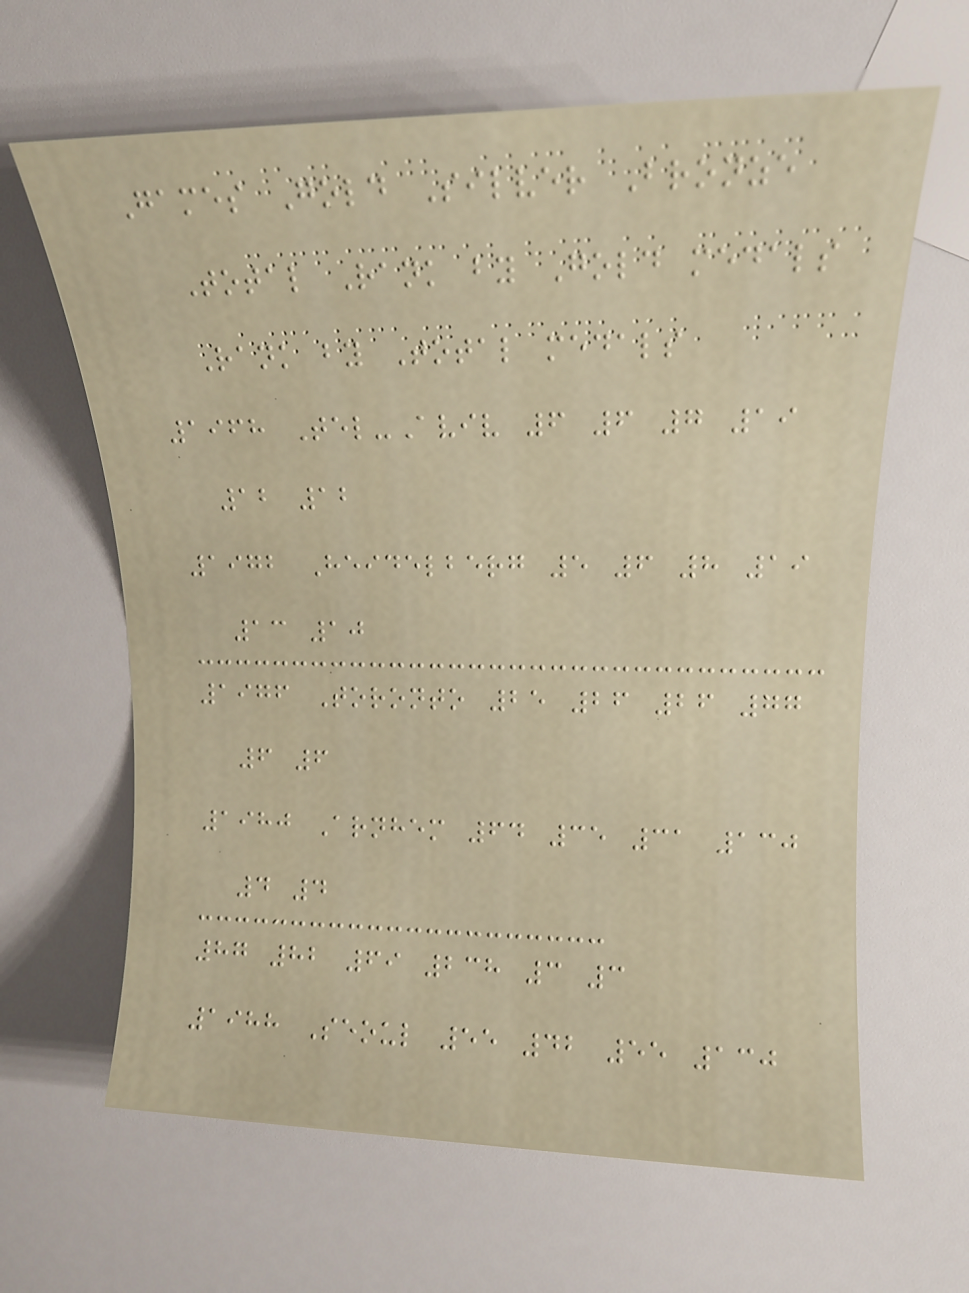Games Gold Silver Bronze
Total Rank by Gold medals
Rank by Total medals
1968 Tel-Aviv 6 6 7 19
12 12
1972 Heidelberg 5 6 8 19
13 10
1976 Toronto 25 26 26 77
6 6
1980 Arnhem 64 35 31 130
4 4
87 82 69 238 3 3
1988 Seoul 55 42 55 130
